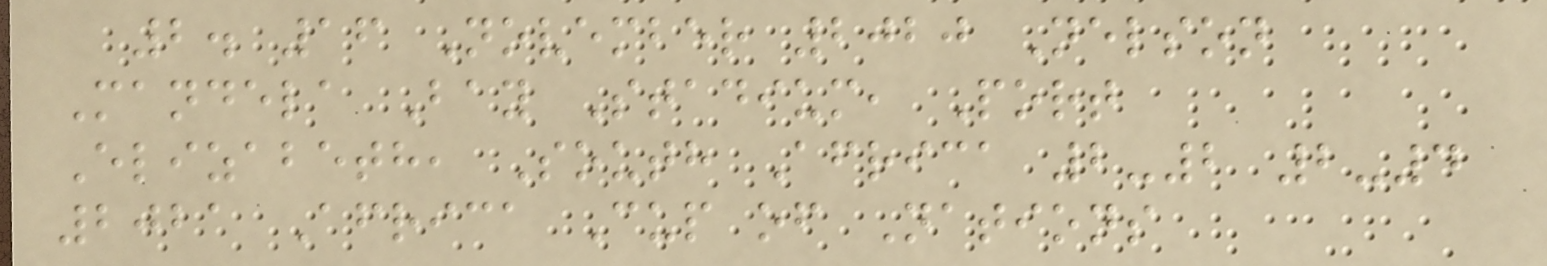2. 16 November 2020 Nelson
Mandela Bay Stadium, Port
Elizabeth, South Africa 2-2 2-4
2021 Africa Cup of Nations
